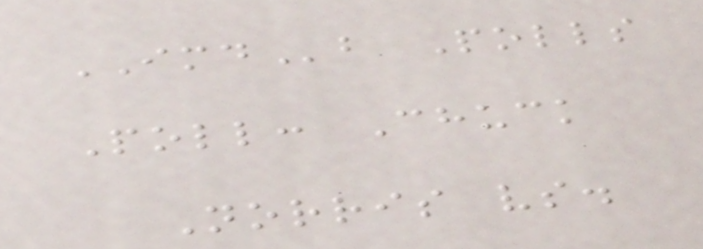IMDb Polls
Poll: Chuck
Norris vs.
